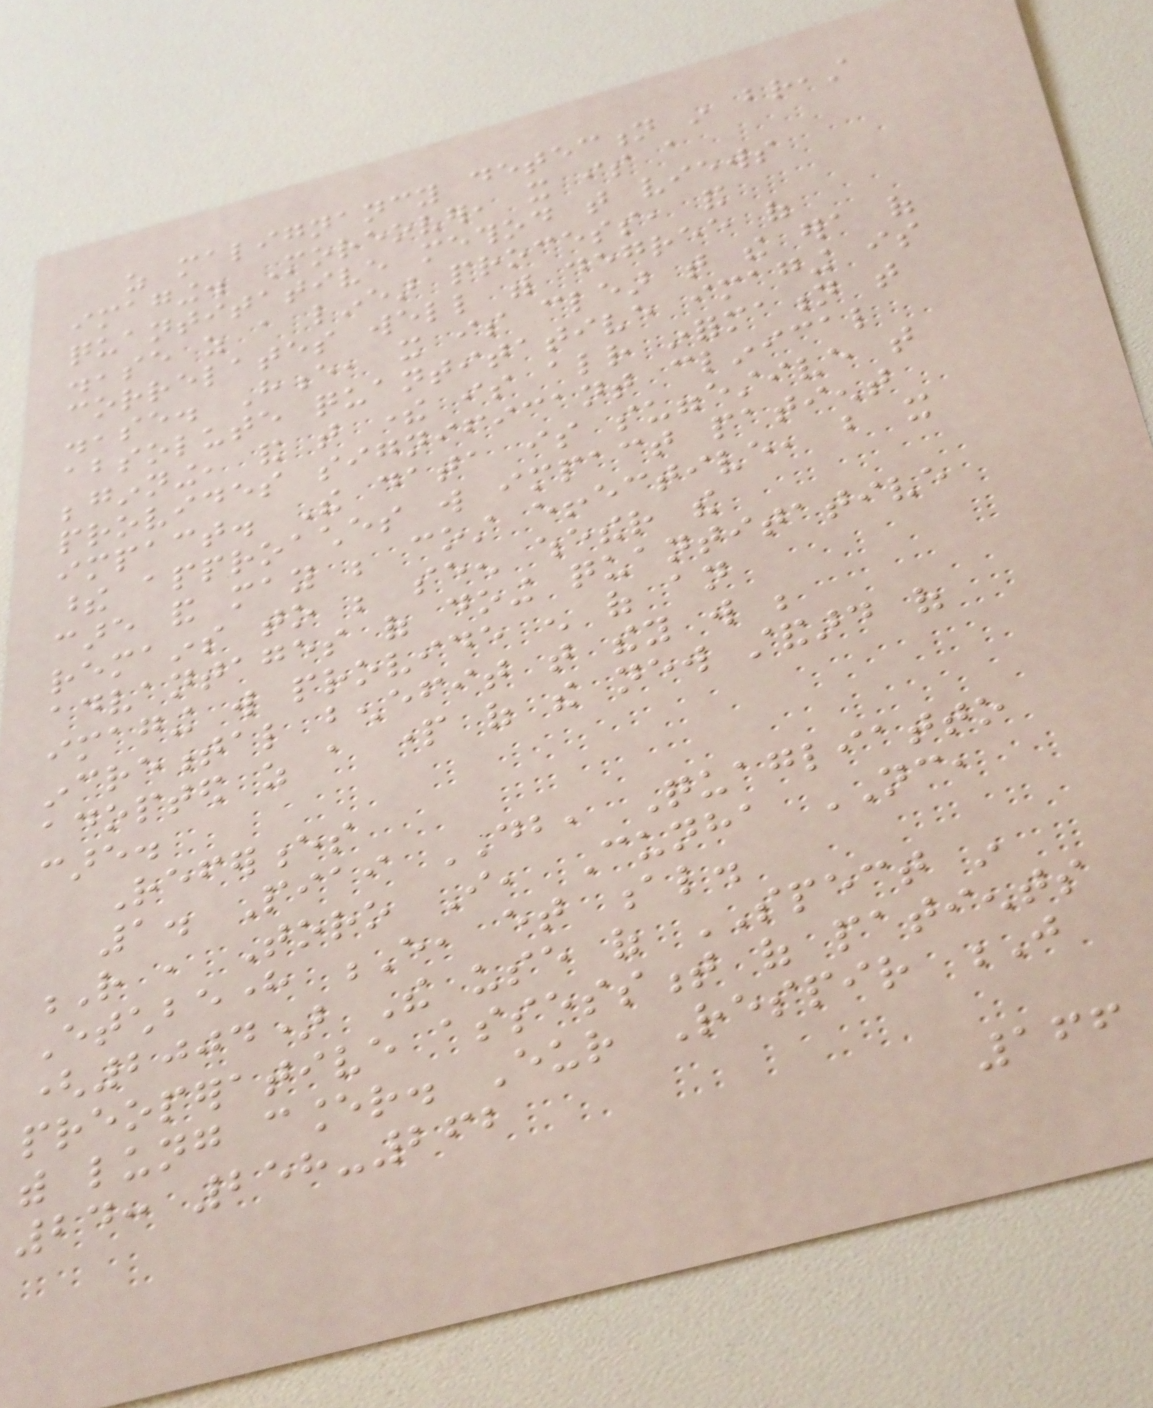as malignancy detection in breast
imaging. Moreover, it is a
quantitative method that views
disease as a linear process, and
correlates well with degree of
disease. Hence, it is clear that the era of
absolute quantitative imaging is
beginning, and that there is already information that
provides significant clinical
impact. The data is suggestive that
these approaches will impact patient
care and may be cost effective, but it
remains to be seen whether the
advantages of doing quantitative
imaging will provide enough of an
incremental benefit that they will be
adopted as a part of the new standard of
care.
References
1. Piai DB, Quagliatto
R , Toro I, Cunha NC,
Etchbehere E, et al.
(2004) The use of SPECT in
preoperative assessment of patients
with lung cancer. Eur Respir J
24: 258-262
166
